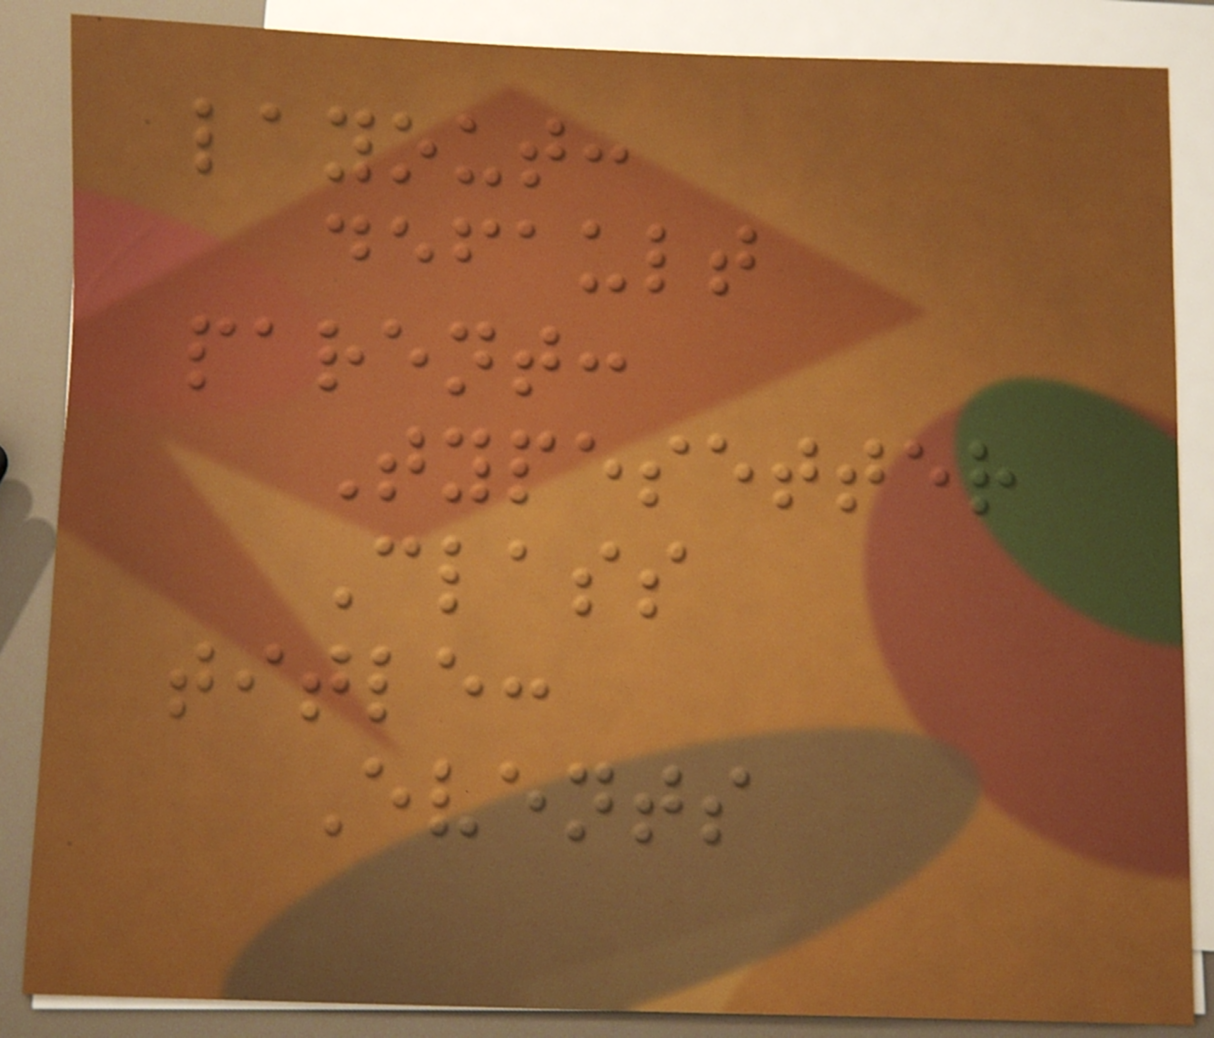layout:
default
parent:
Typesetter
Class
title:
Events
